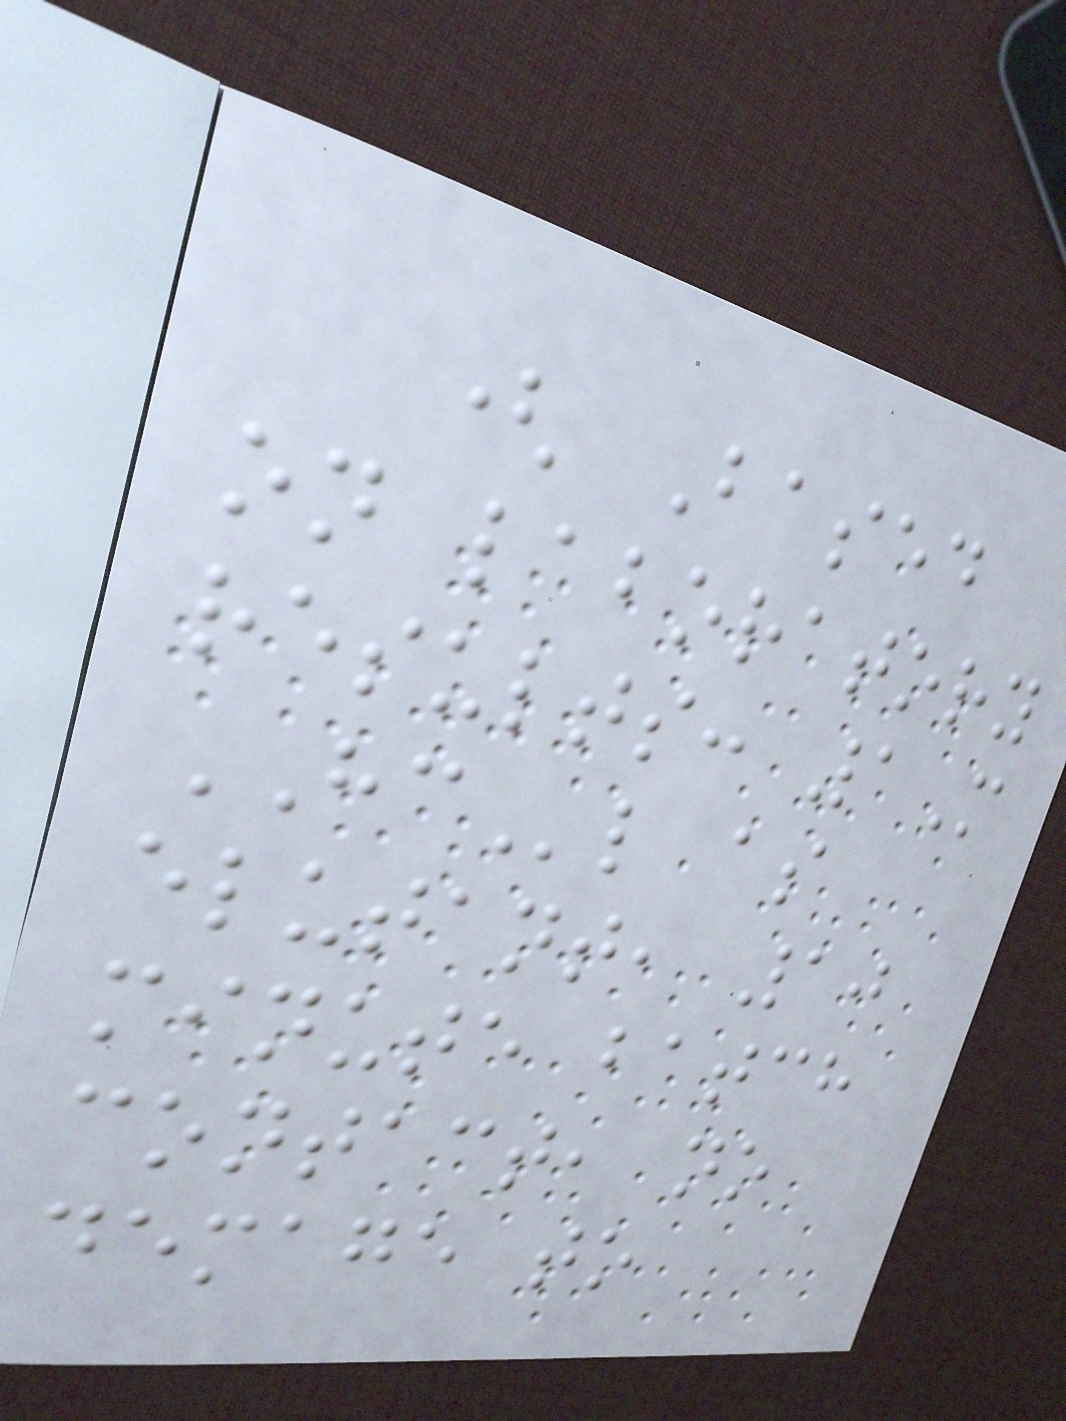( Based
on laboratory
results: 1M
HCl as
elutant, 10
minute batch
contact, no
demage to
